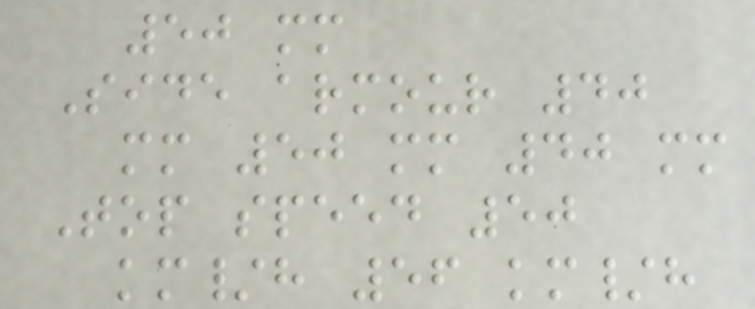50 mm
Side armour 40
mm 50 mm 40 mm
Top speed 50
km/h 56 km/h
